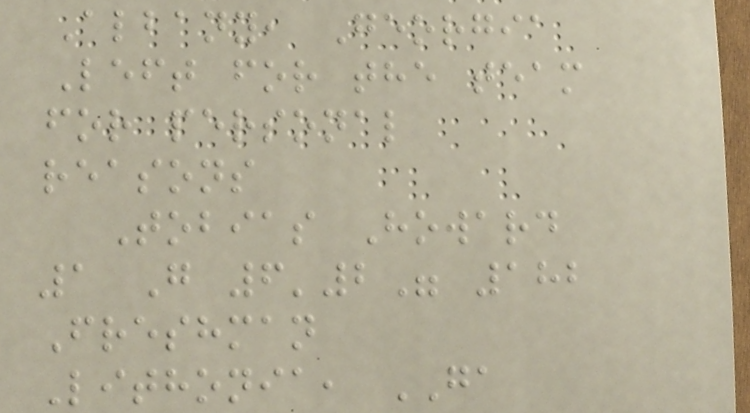Albany, Georgia
Left for the team
for personal
reasons
Tobias Howard
1 G 6'2" 182
Freshman
Lithonia, GA
